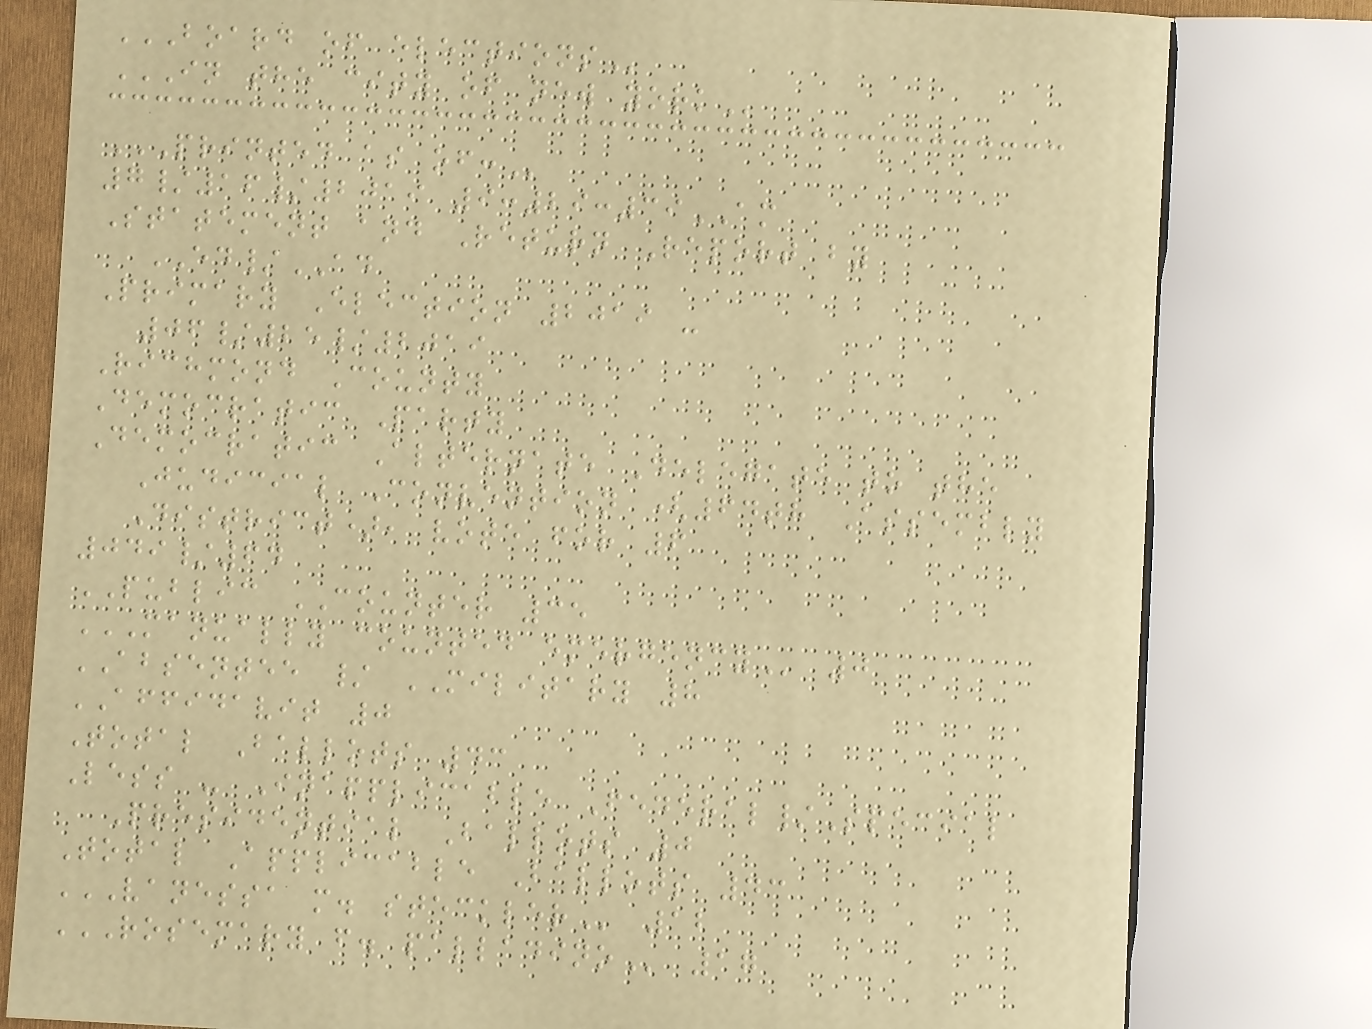BOARD OF ELECTIONS
IN THE CITY OF NEW YORK
PRINTED AS OF:
7/16/2019 9:29:39AM
Statement and Return Report by
ED/AD
Primary Election 2019 -
06/25/2019
Richmond County
Democratic Party
Democratic Alternate Delegate to the
Judicial Convention (64th Assembly
District), vote for 6
049/64
PUBLIC COUNTER 35
MANUALLY COUNTED EMERGENCY 0
ABSENTEE / MILITARY 8
AFFIDAVIT 0
Total Ballots 43
Less - Inapplicable Federal/Special
Presidential Ballots 0
Total Applicable Ballots 43
VANESSA M. STECKLER 12
ROSEMARY F. PALLADINO 17
